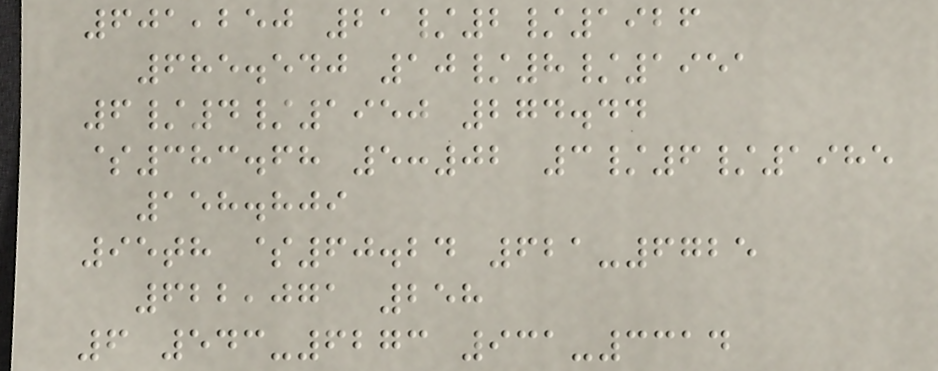601,250 21/2/1926
685.540 10/8/1951
6/4/1950 274.44
$383.68 5:02 3/6/1985
158.809
95th $60.24 621-6725
622,071 258
6 543-6273 931-3314
